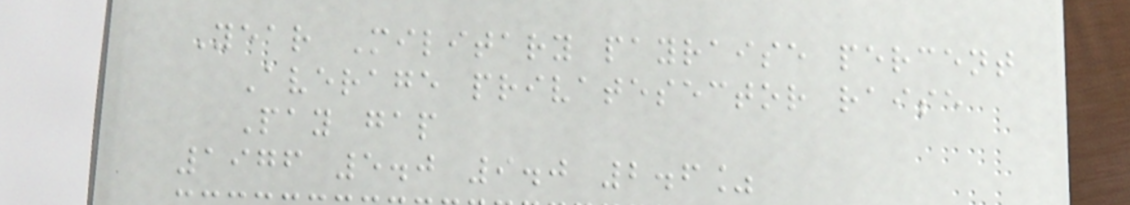Year Military payraise percent
Average privatesector raise
Pay gap
1976 5.0 9.0 2.6%
